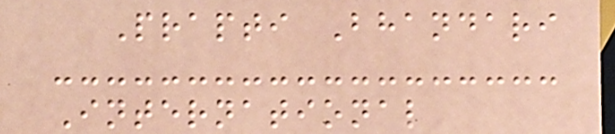Prapti Bhandari
International
